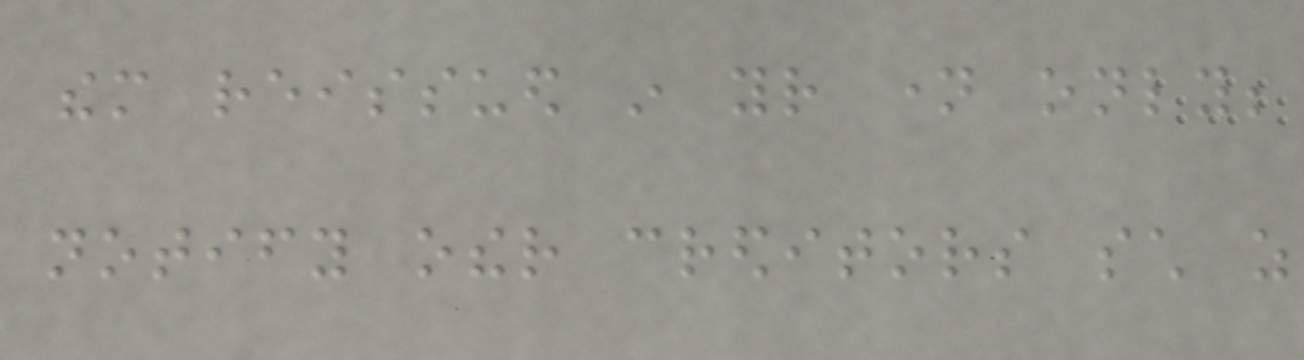them reissued in your name only;
notify other creditors such as
